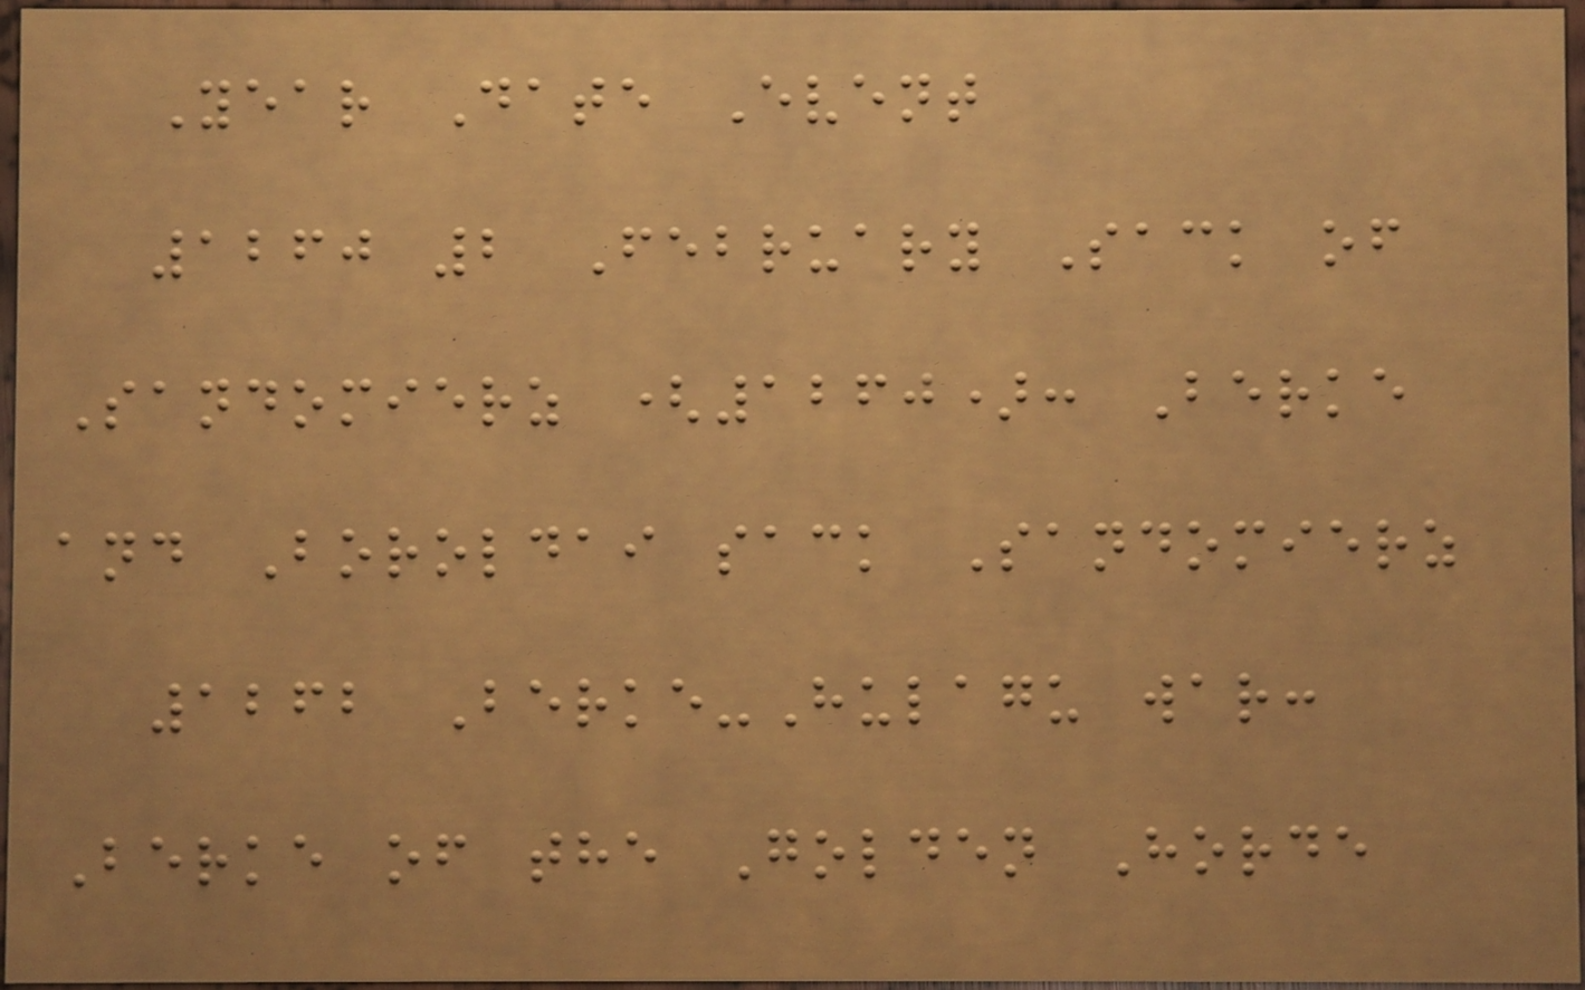Year Date Event
1260 2 February Sack of
Sandomierz (1260): Berke
and Boroldai sack Sandomierz
1262 Berke-Hulagu war:
Berke of the Golden Horde
